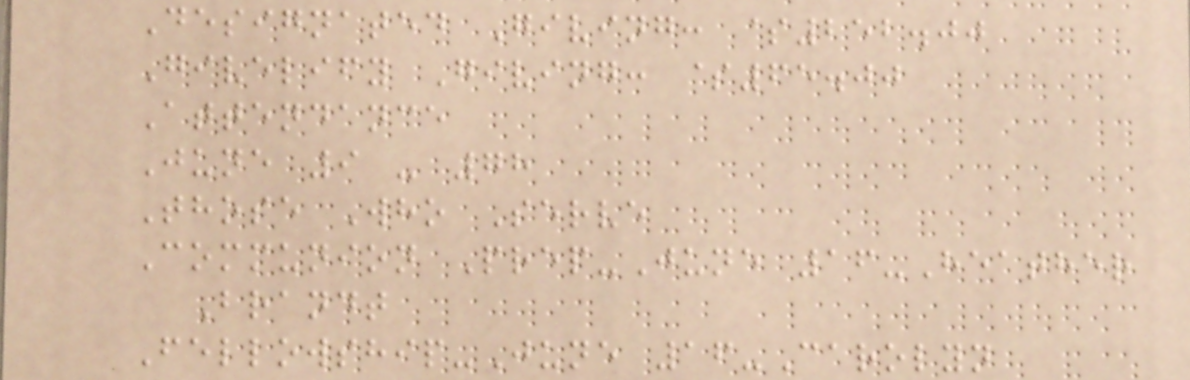Designated Giving: $252.00
Givelify Giving: $65.00
Attendance
June 9 - 78
Those Who Serve
Communion Prep-June 16-Heather
Brandt
Fellowship-June 16-Carolyn
